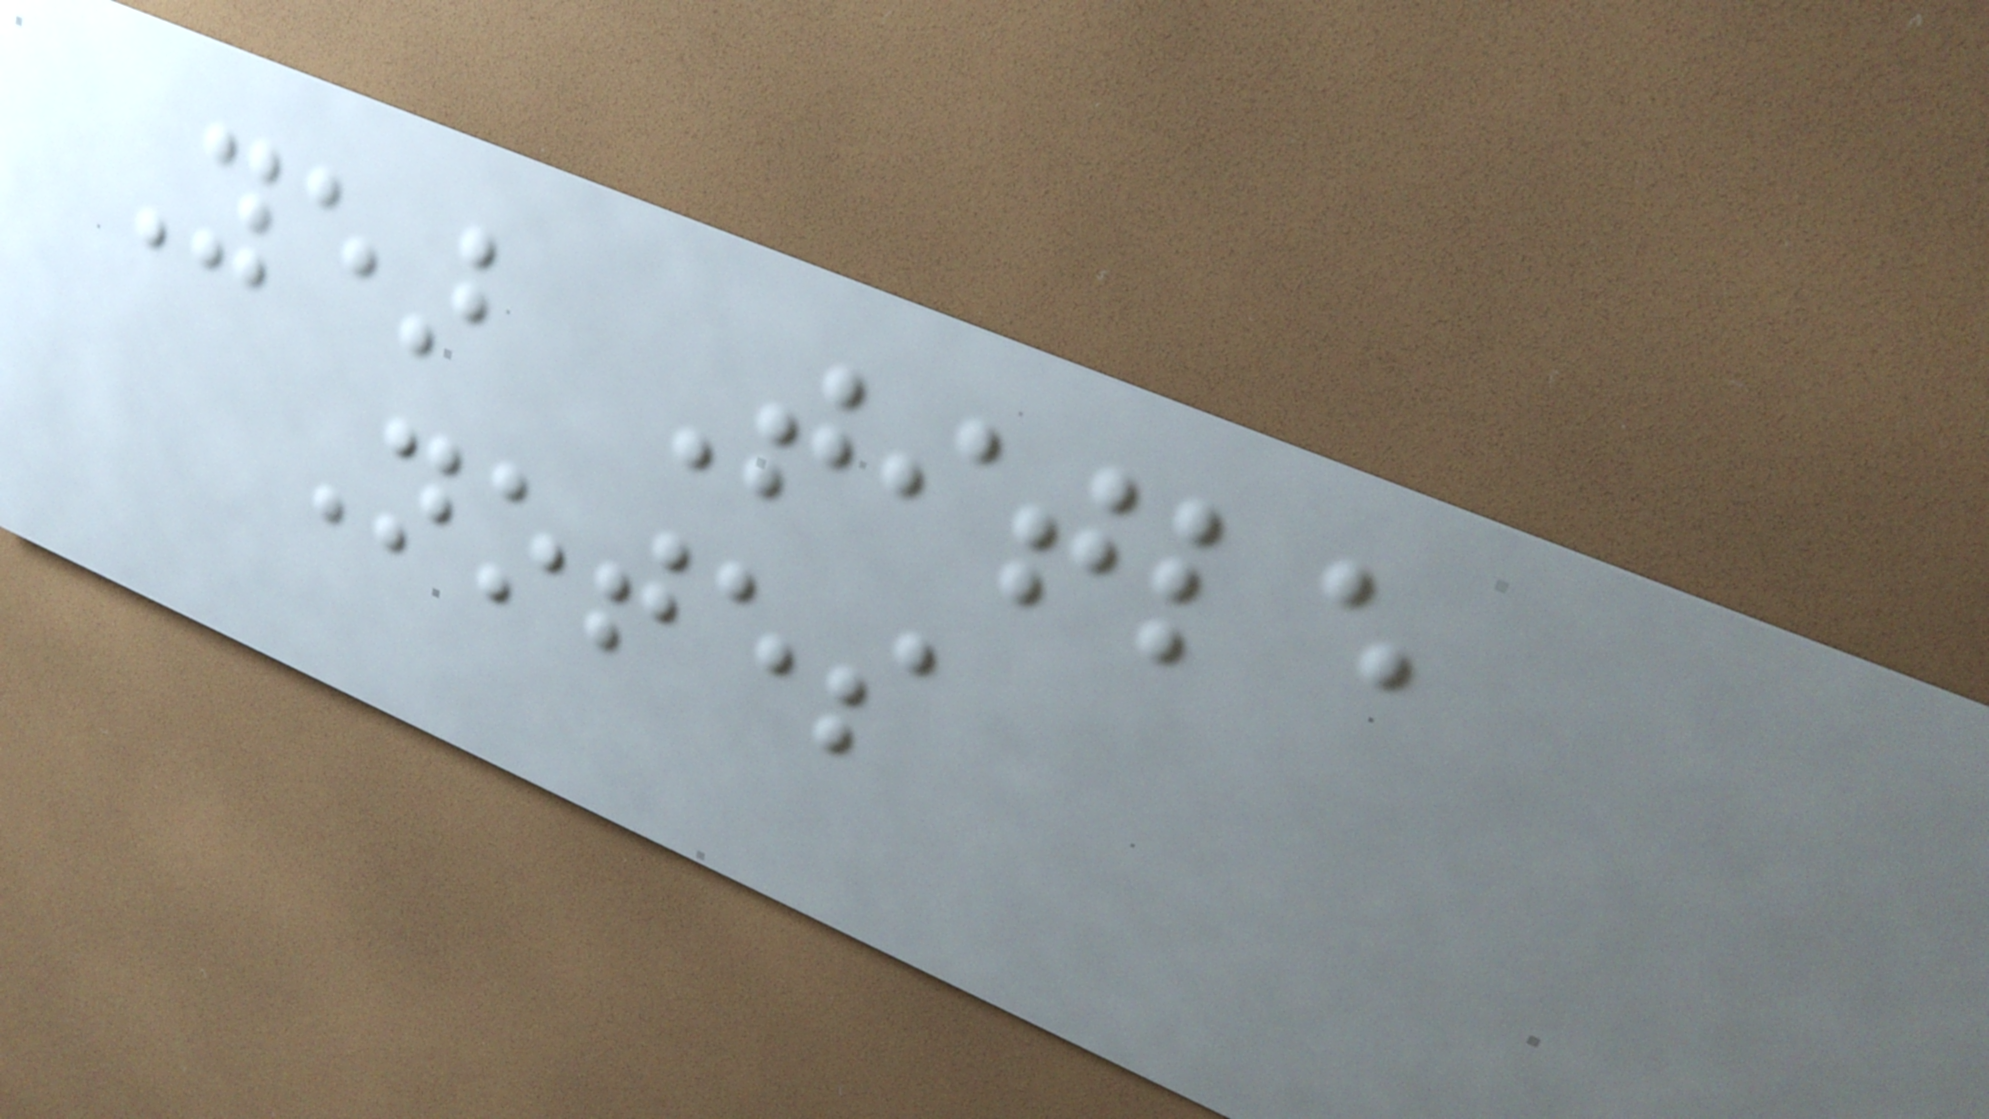Year Title
Notes
